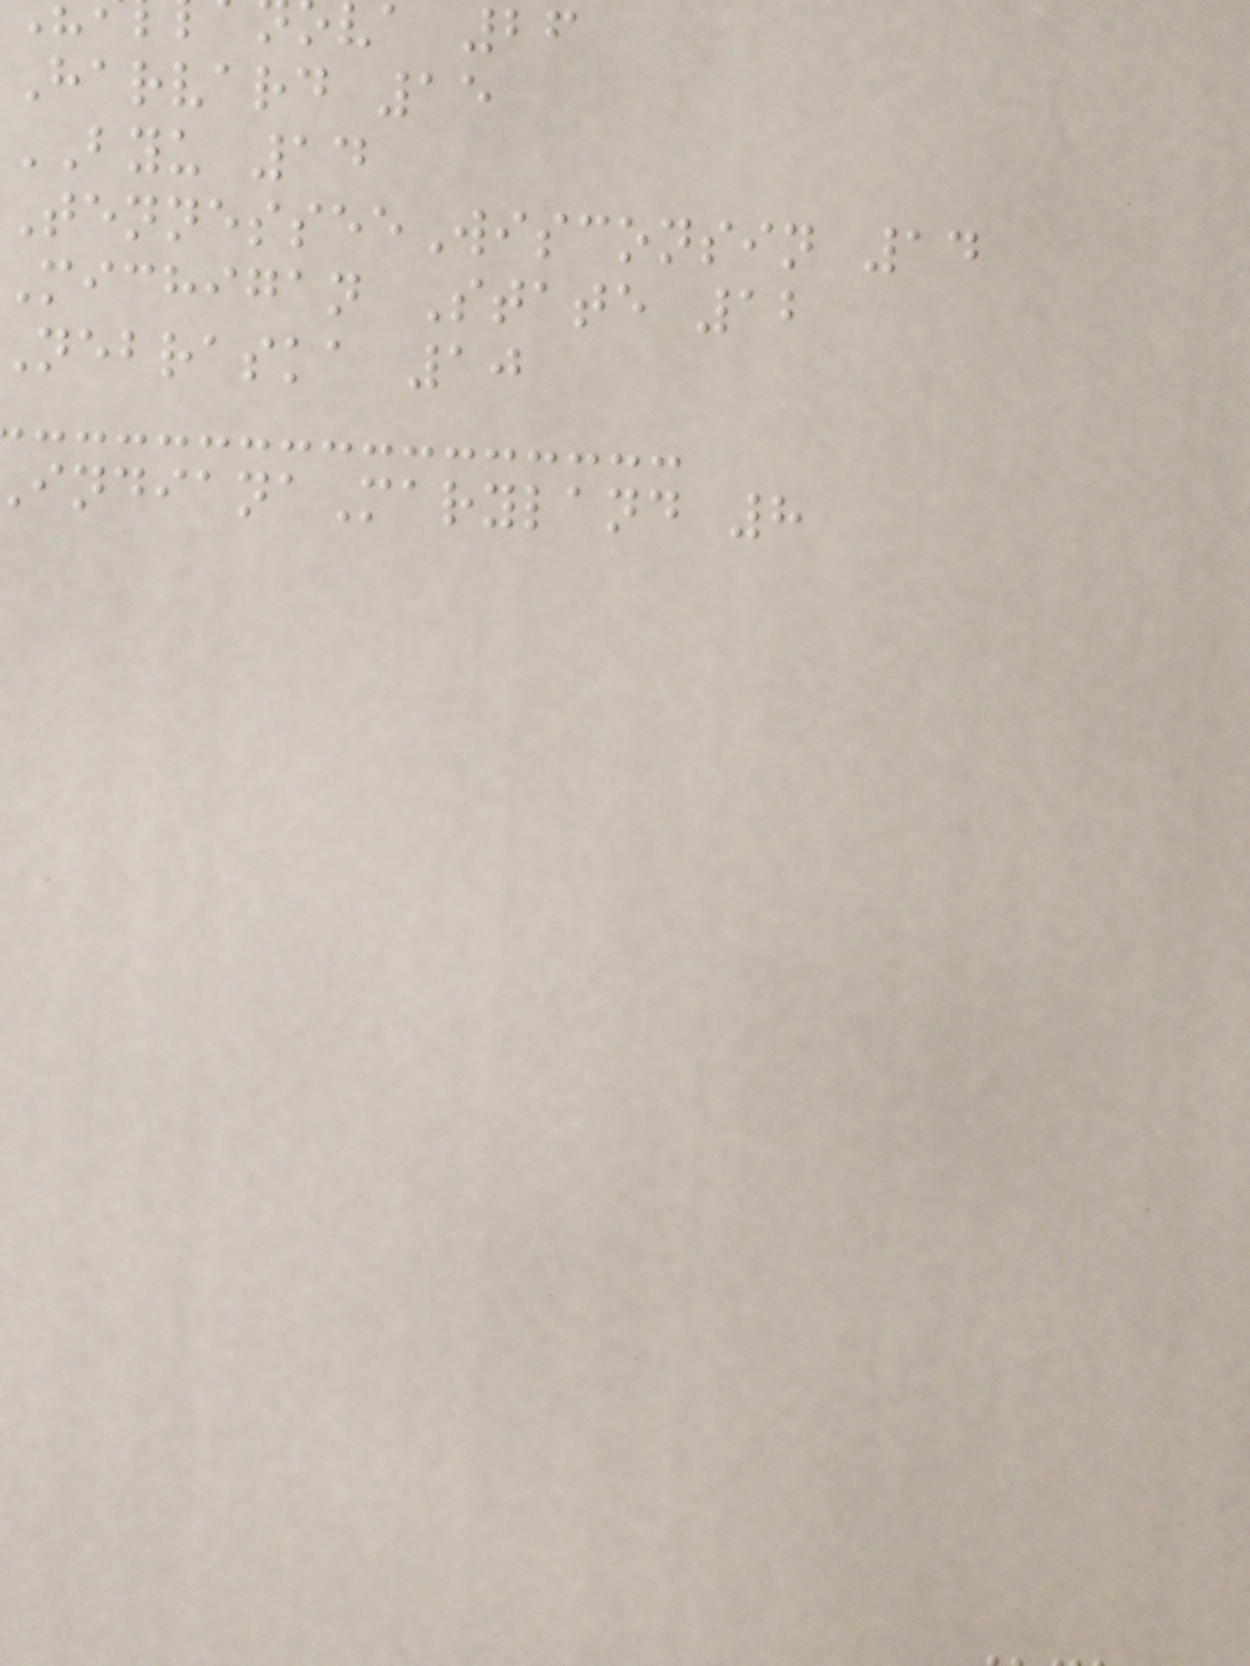a 26
Harvard 15
BYU 14
TennesseeWisconsin 14
michigan State 12
nebraska 10
ndianaMaryland 8
